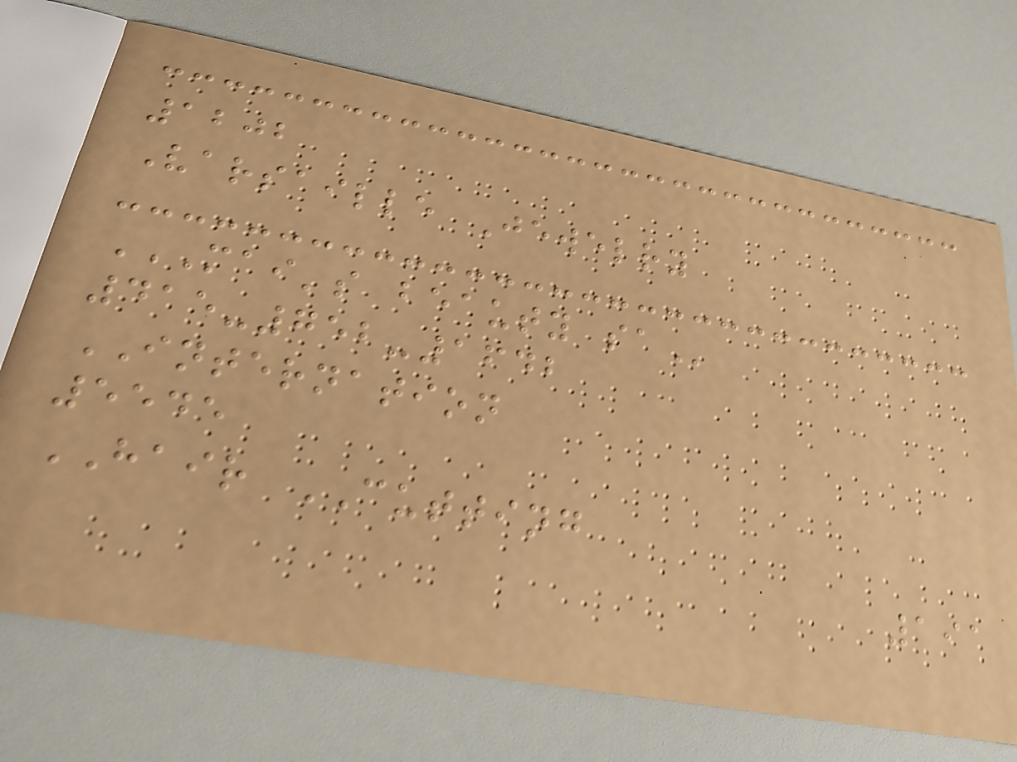1202
Varsaille Jewelry
MAI'S BEAUTY SA
415-752-1642
INTERNATION
5545
HAIR CUTTING
191
